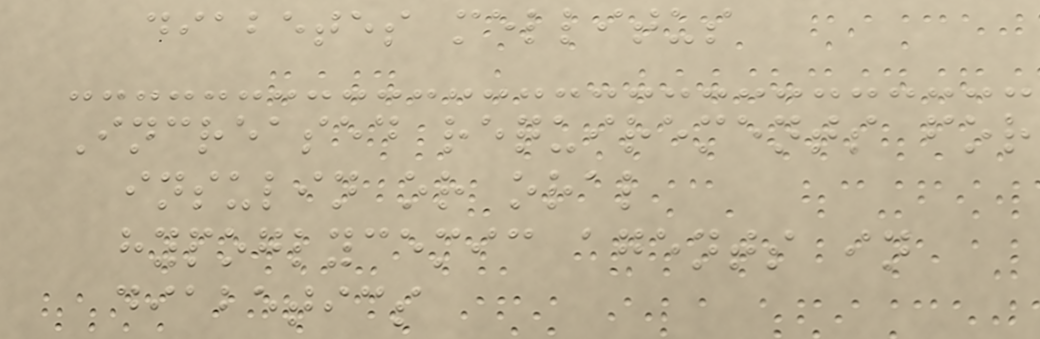diabetes mellitus
Increased requirements for
insulin or oral
hypoglycemic agents in
diabetics
